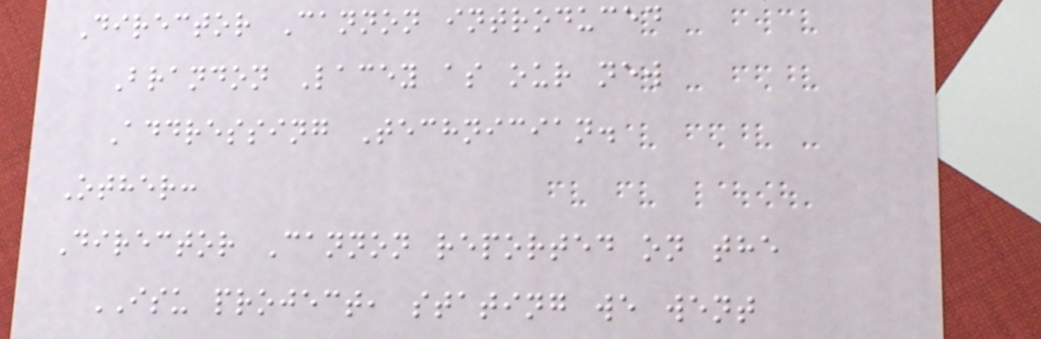Director Cannon introduced
Brandon Lacey as our new
Addressing Technician.
Other:
Director Cannon reported on the
ISU project, stating we went
